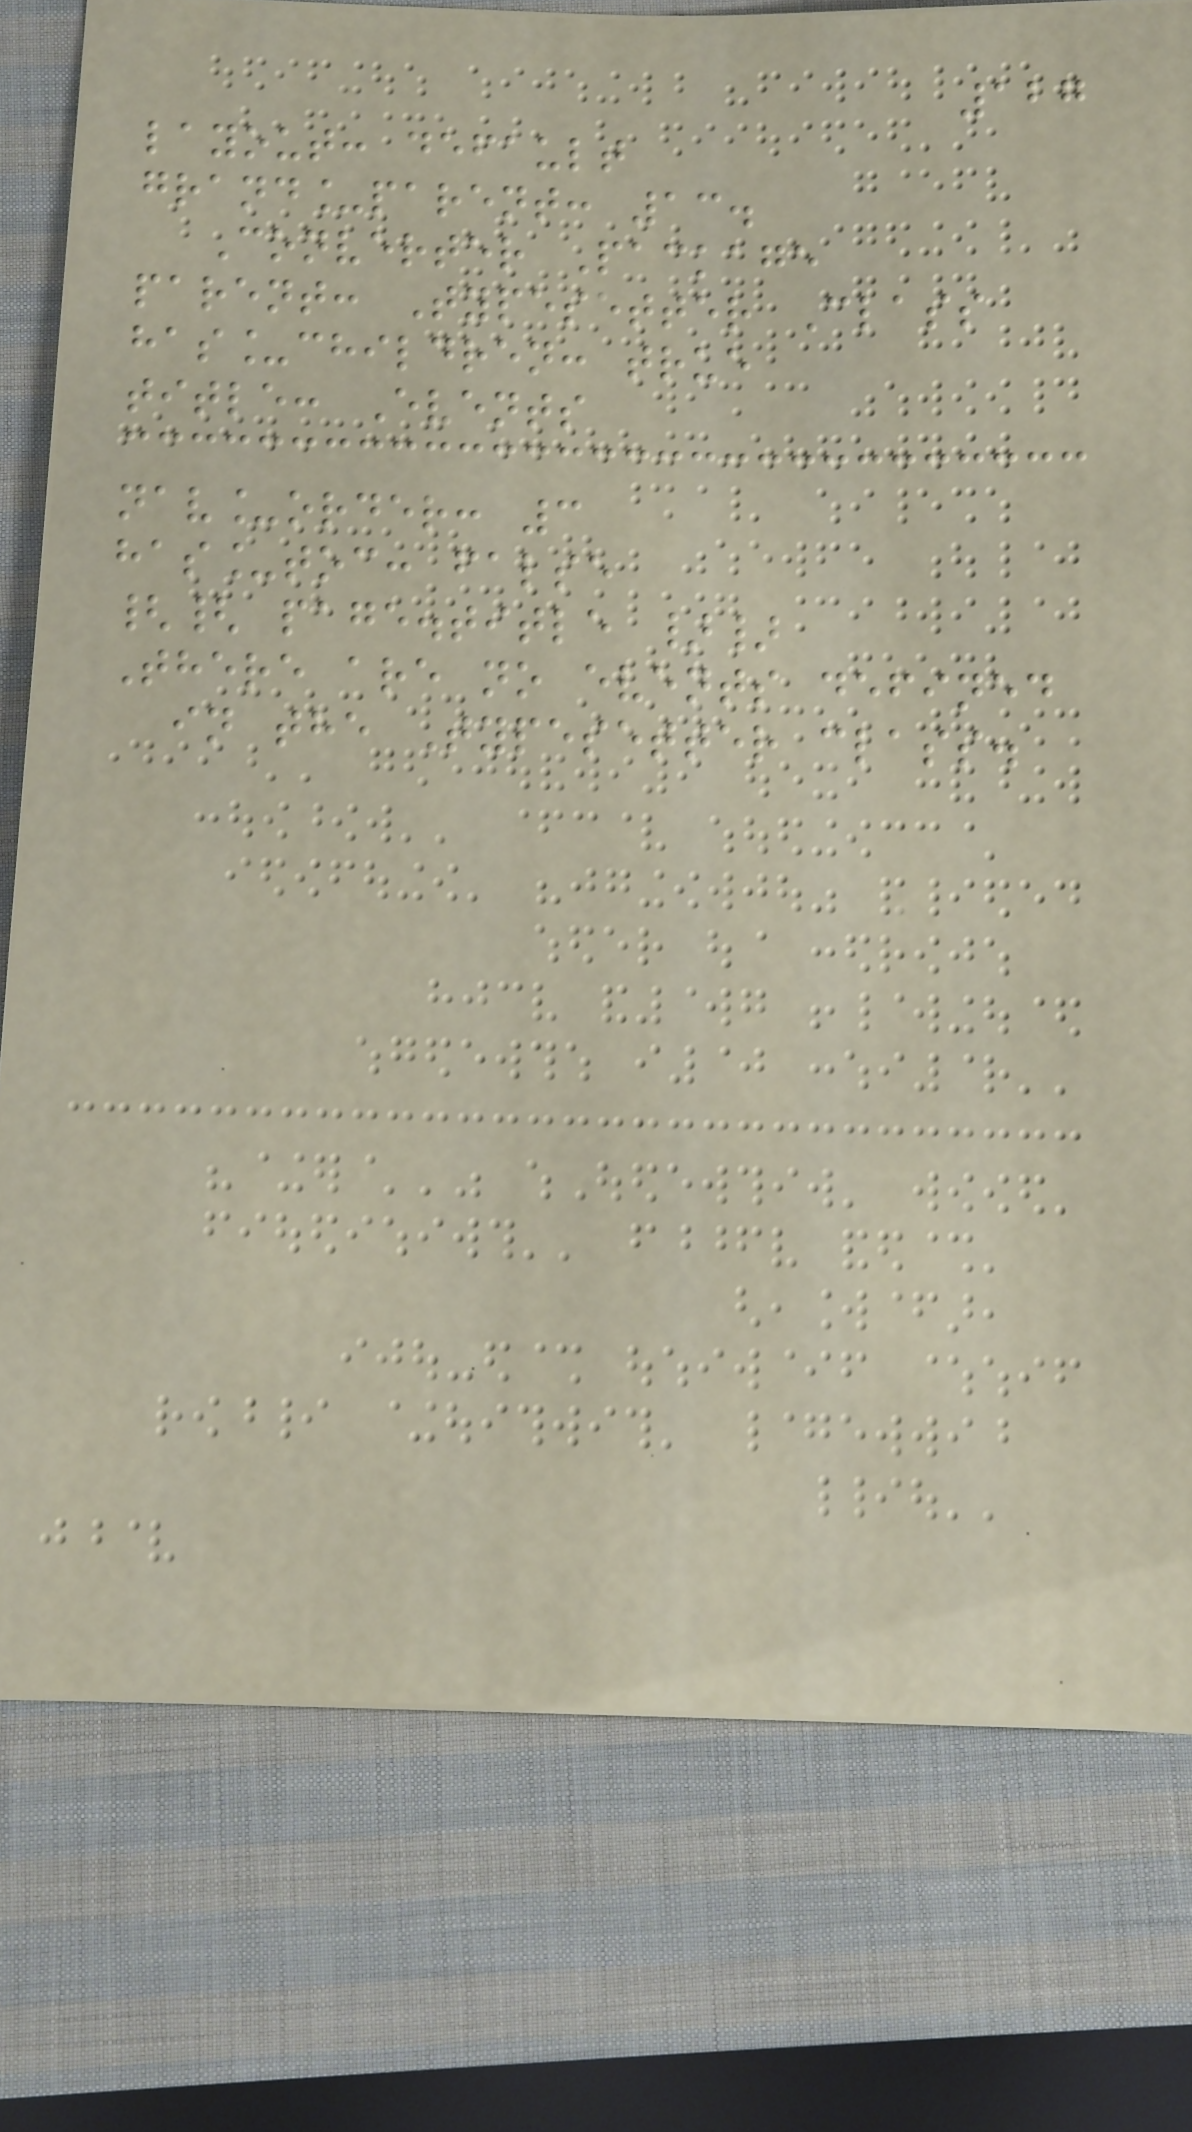127
layout: default
grand_parent: 13.
Converter Package
parent: Typesetter Class
has_children: true
title: Events
nav_order: 3
has_toc: false
{{ page.title }}
There are no events defined
in the Typesetter class.
